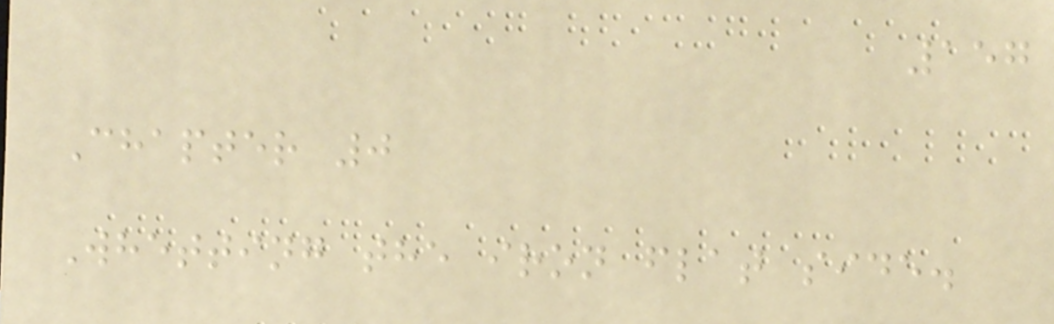157
Chapter 0
Whetting the iron flat side.
